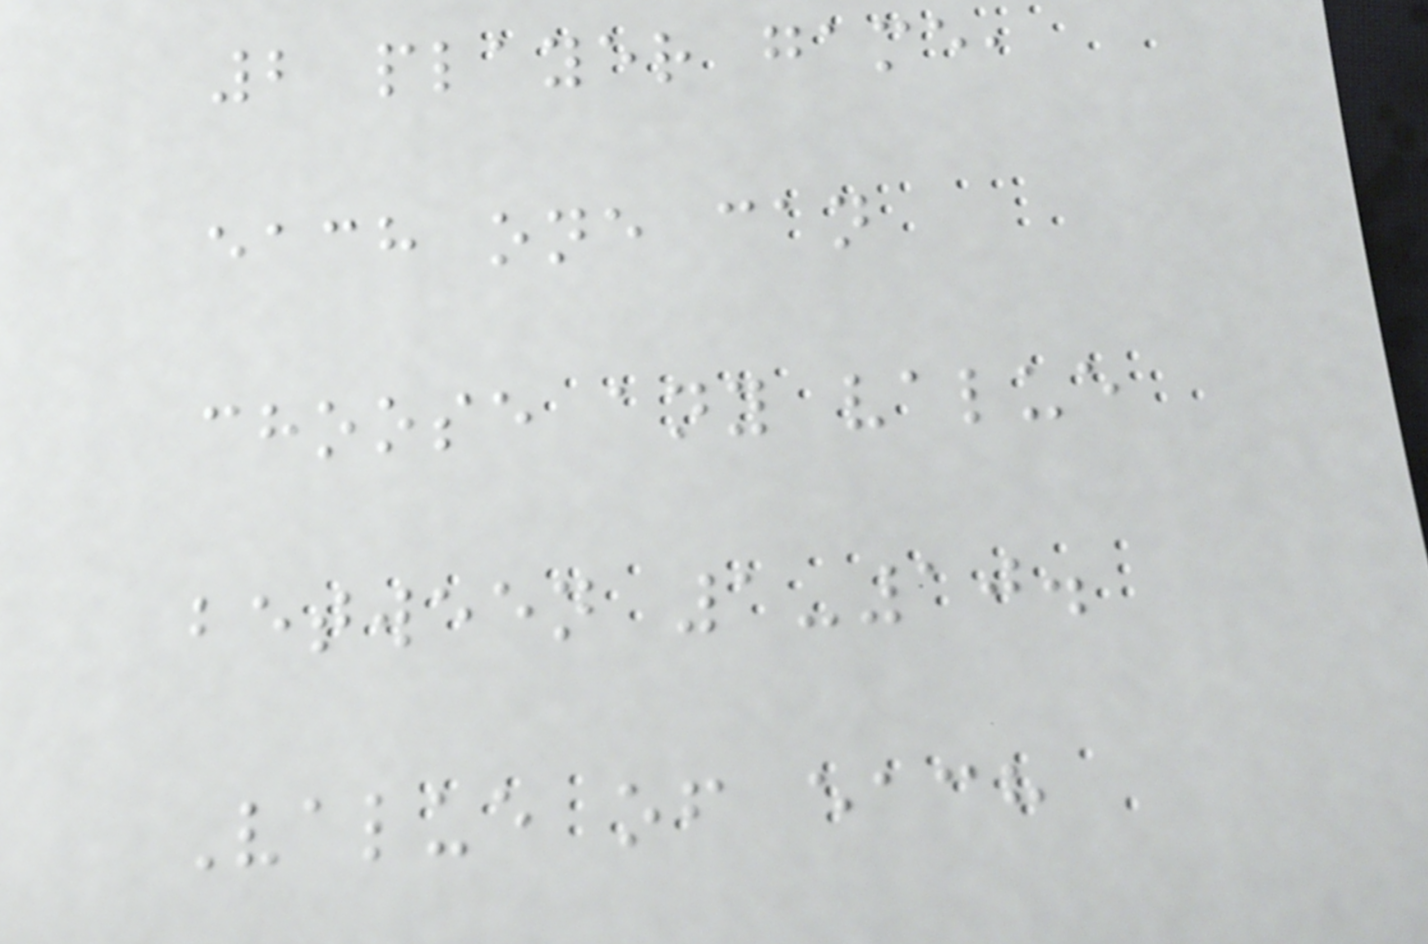2 player game,
each one can
choose any value
between 1-10.
Value of each
